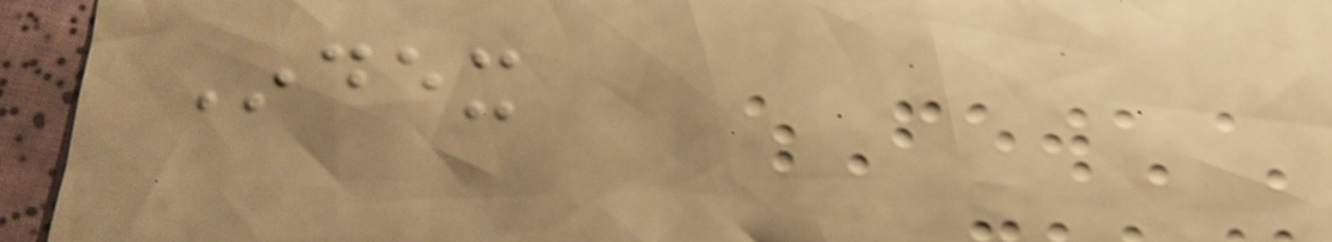Index
